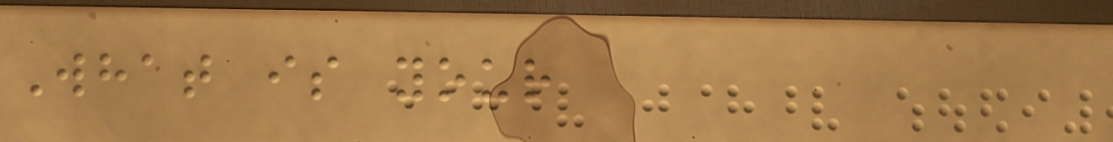What is your
